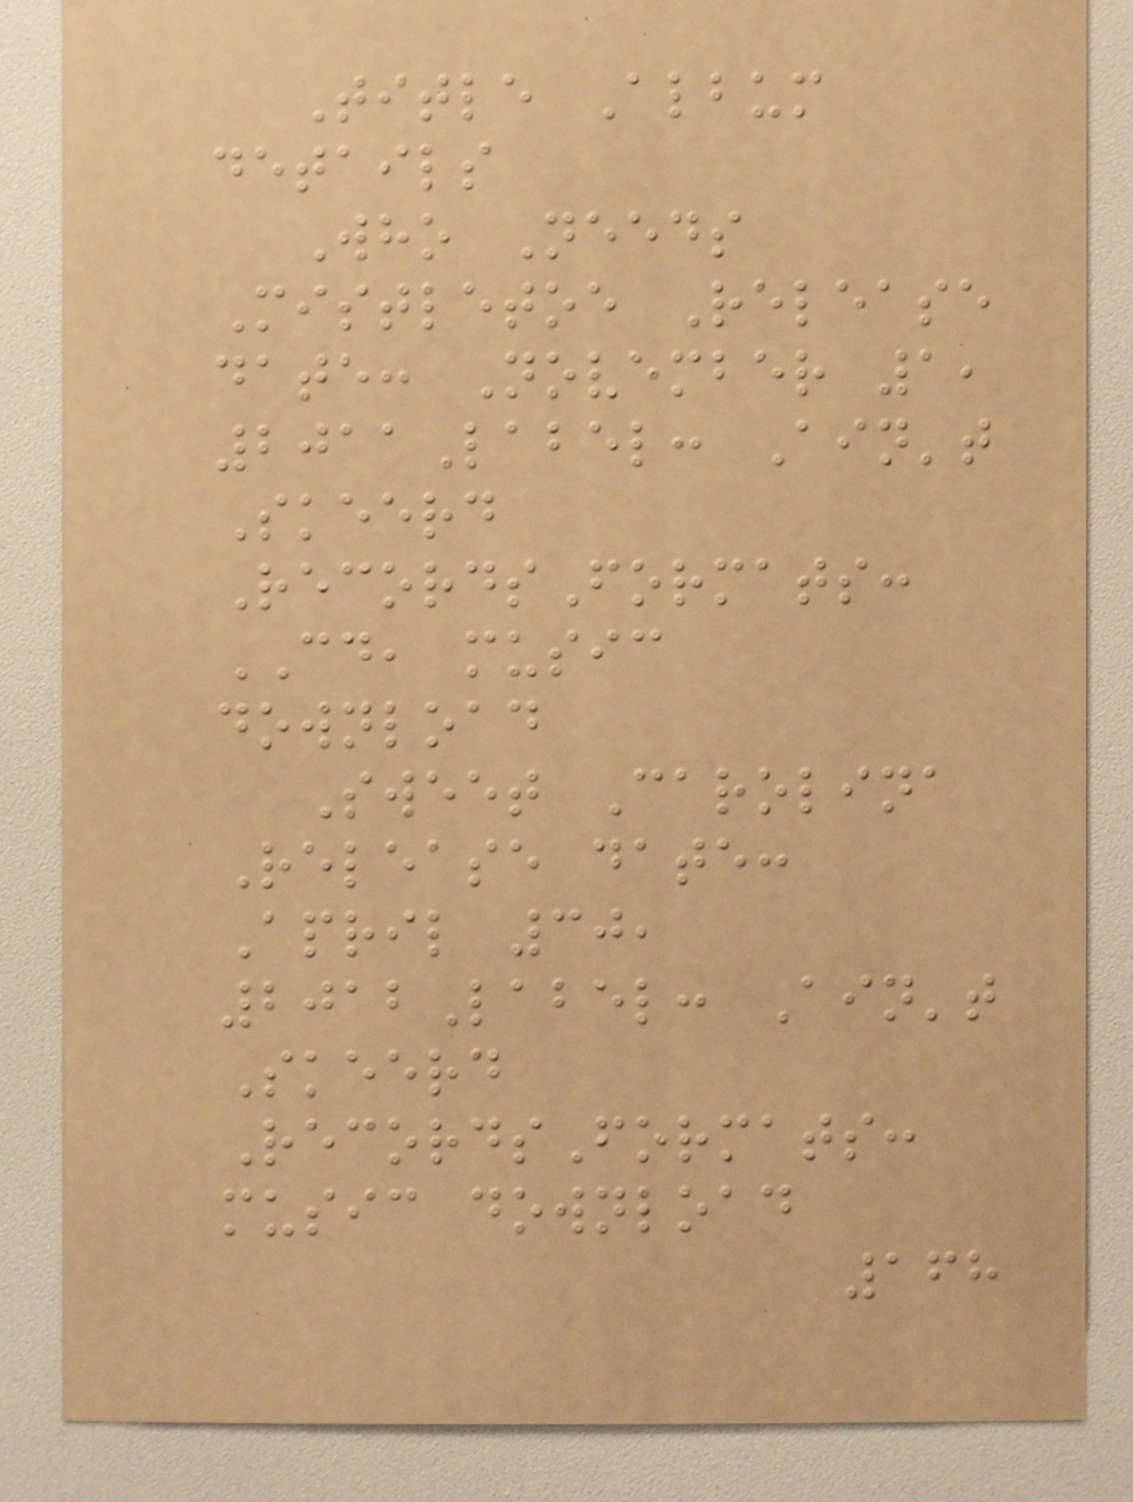Title Album
details
Who Needs
Mistletoe Release
date: November 1,
2011Label: Ain't
Skeerd
RecordsFormats:
CD, music
download
Sweet Carolina
Release date:
April 30,
2012Label: Ain't
Skeerd
RecordsFormats:
music download
168
